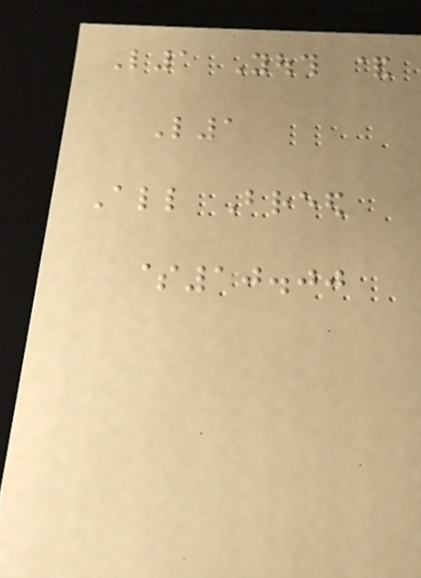L1 Youth &
L1
All Breed
$10.00
